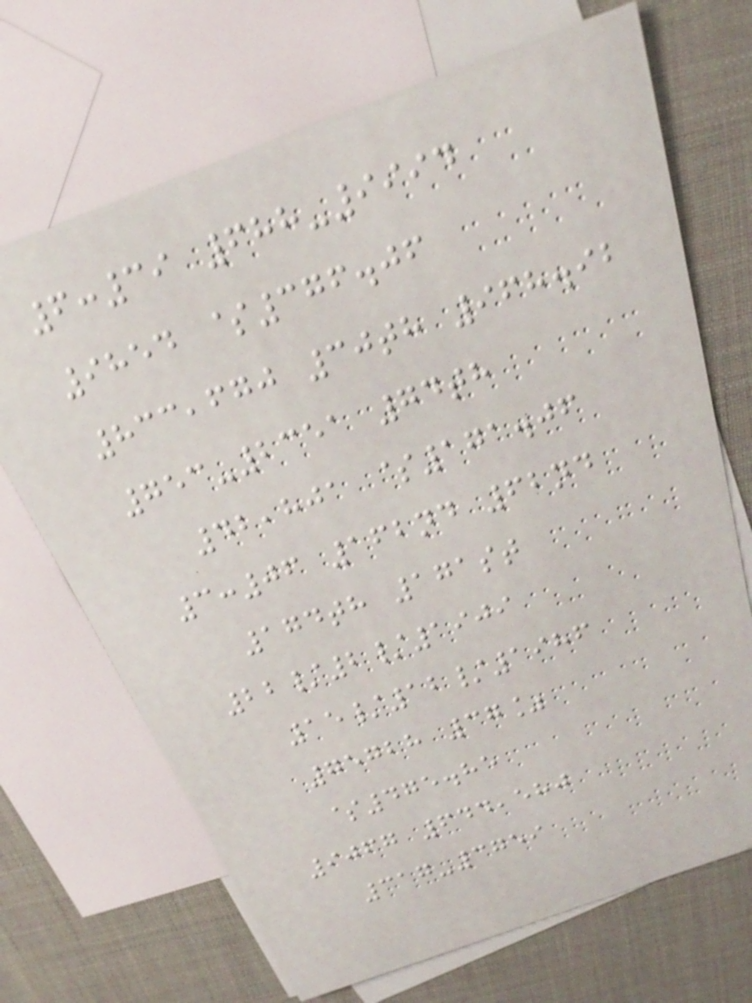6:39 688-9994
9854 $376.06
833,670 30th 968.92
753-2351 74th
42,801 $171.06
3:06 162nd 62nd
174th 171st
22/2/1909
15/12/1986
75728 37%
$475.85
9067 644,580
317-3759
